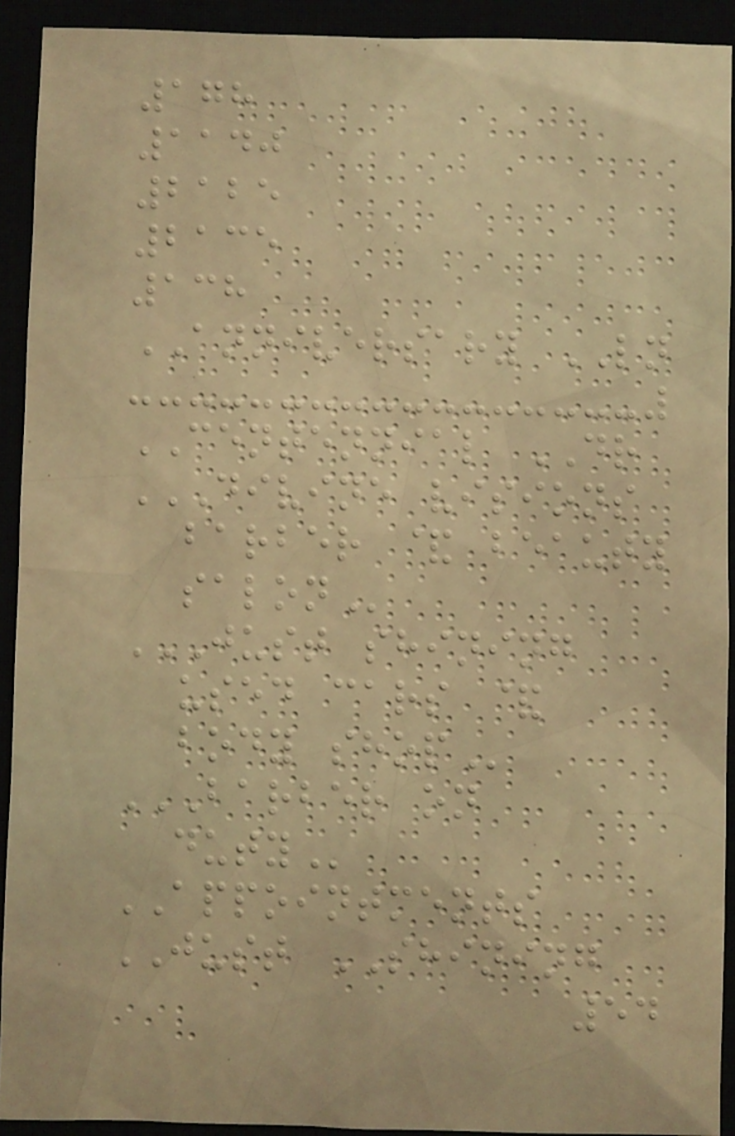178
1140
2125
2135
138
ANNIVERSARY LN
CENTENNIAL DR
DIVINE VISIONS
BARBER & BEAUTY
SALON
JUST SHINING
USED CARS &
BODY SHOP
BARBER ON
DUTY
APPOINTMENTS
JUST SHINING
54
